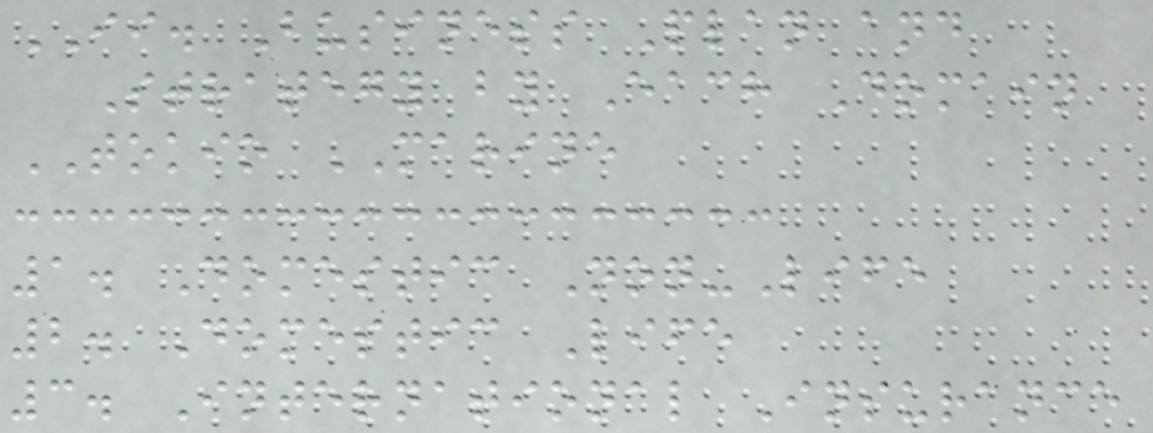II. Business Plan and
Strategy by Each Domain
TOKIO MARINE
1. Domestic Non-Life
2. Domestic Life
3. International Insurance
